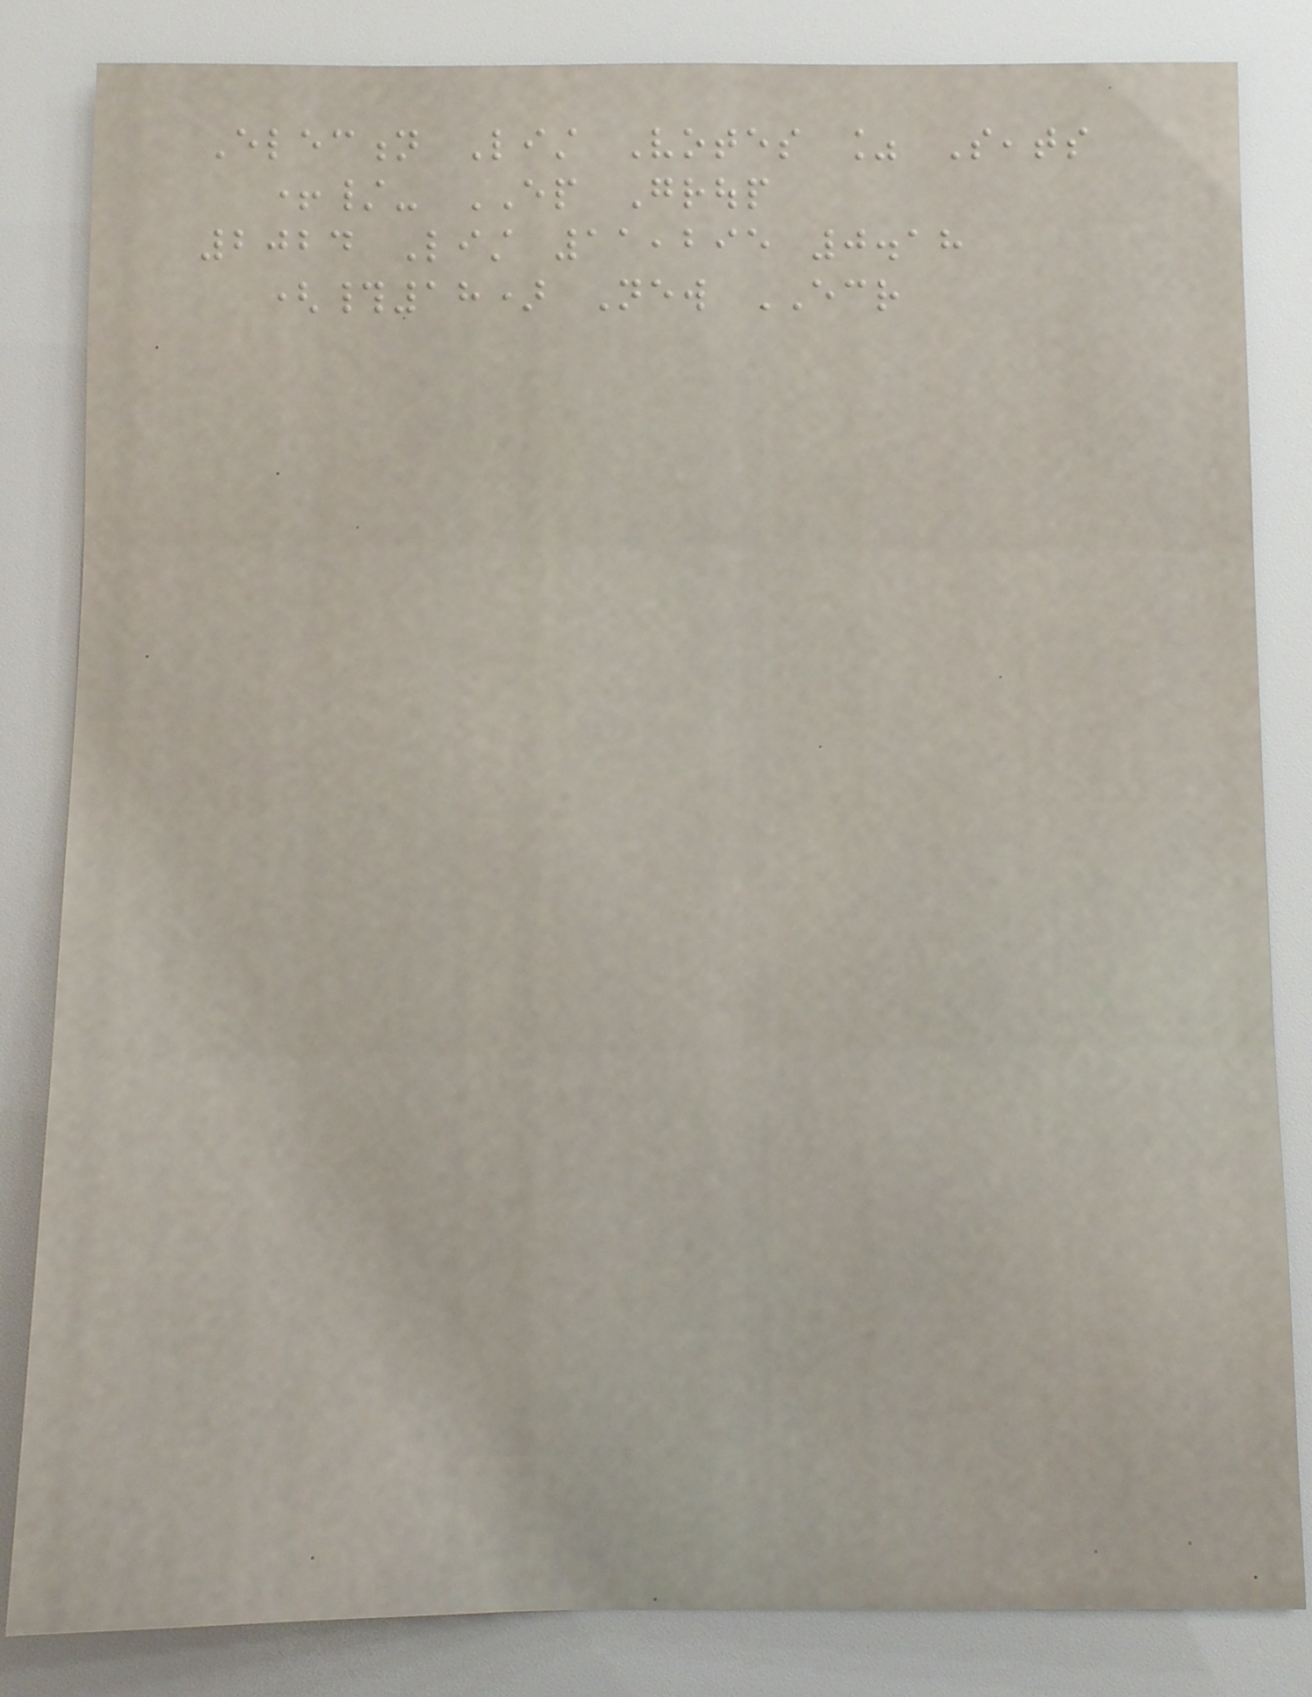Election List Votes % Seats
+/- EP Group
2024 List 11,295 0.18
(#18) New ECR
